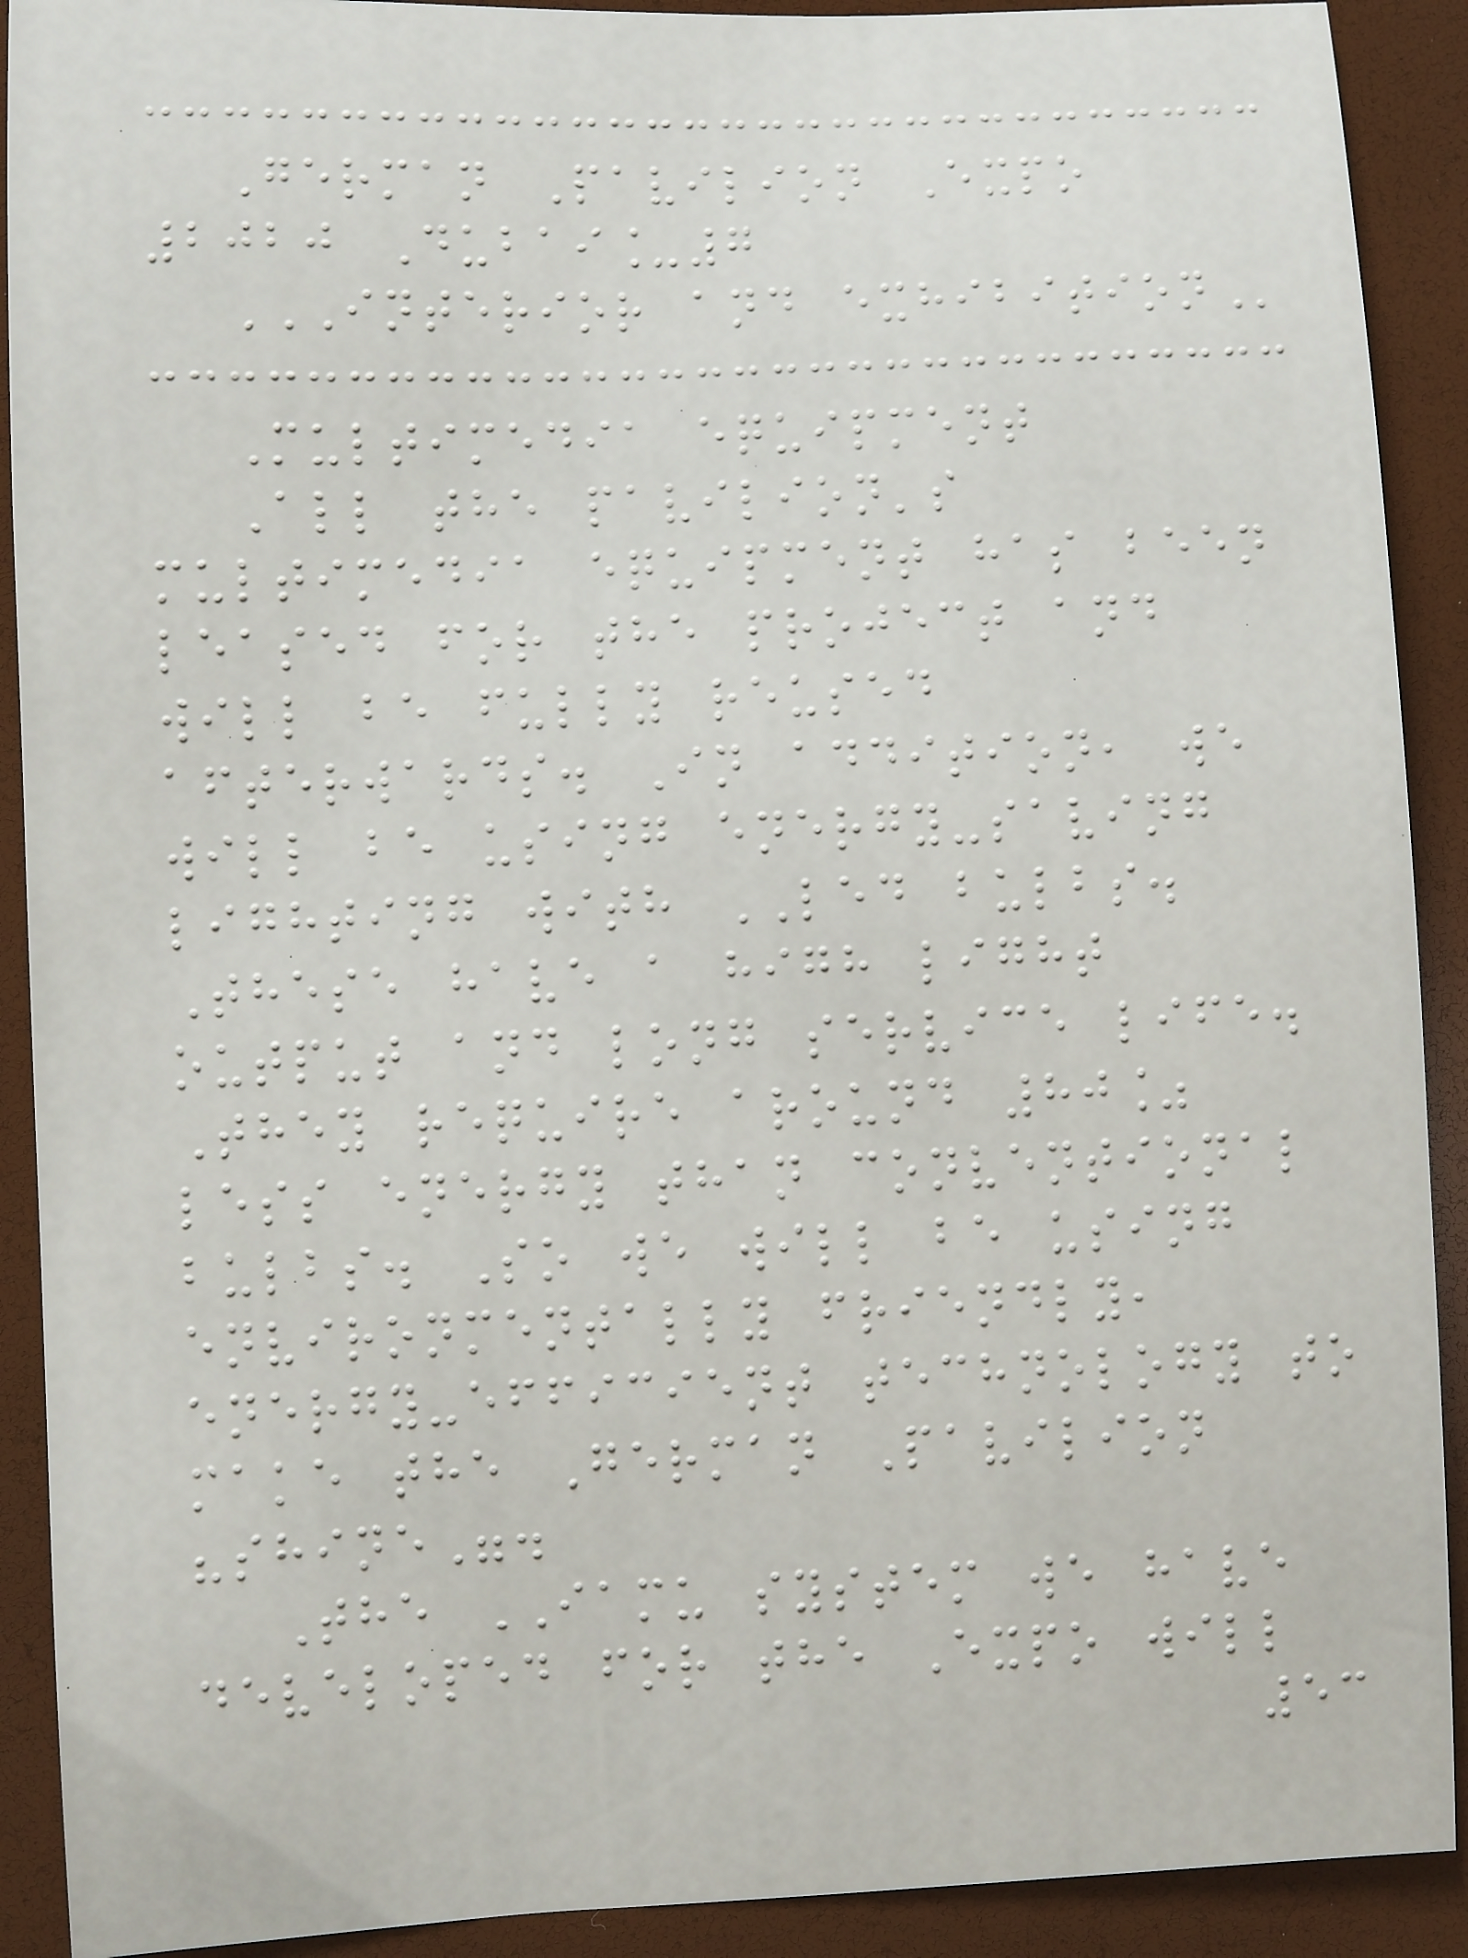German Pavilion Expo
2020 Dubai_7
INTERIOR AND EXHIBITION
Multimedia equipment
All the pavilion's
multimedia equipment has been
leased for the project and
will be fully reused
afterwards. In addition, we
will be using energy-saving
lighting with LED bulbs.
These have a high light
output and long service life.
They require around 80%
less energy than conventional
bulbs. So we will be using
environmentally friendly,
energy-efficient technology to
make the German Pavilion
"shine".
The IAMU system we have
developed for the Expo will
53
